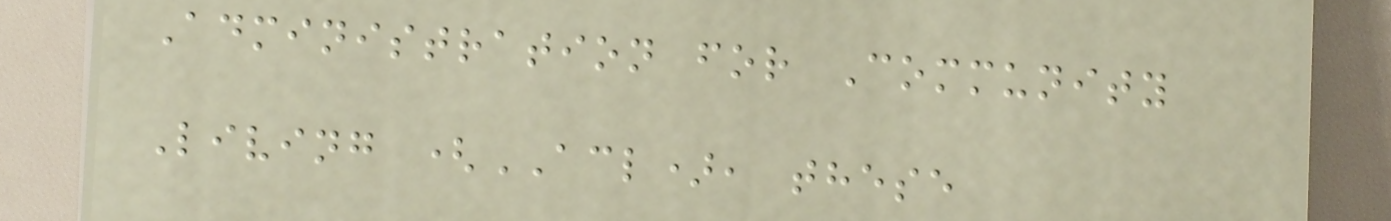Administration for Community
Living (ACL), these
